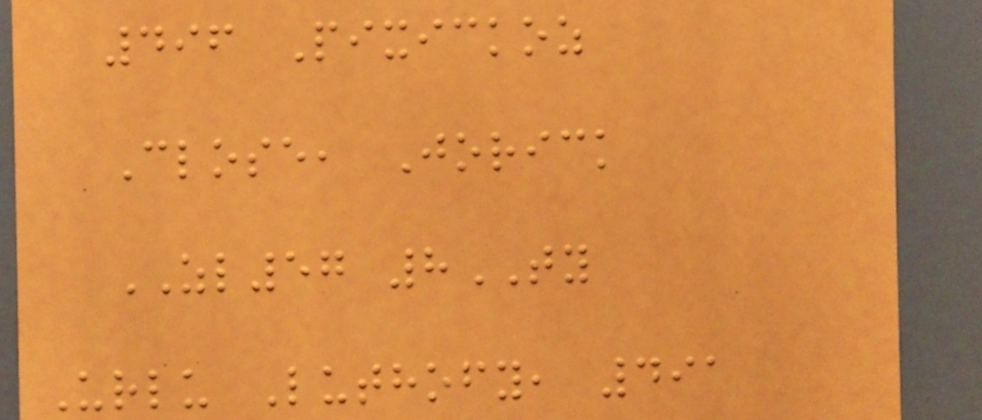496 Pixickoz
Close, Jorick
ZL57 8TY
Urlu Luthofy, 491
